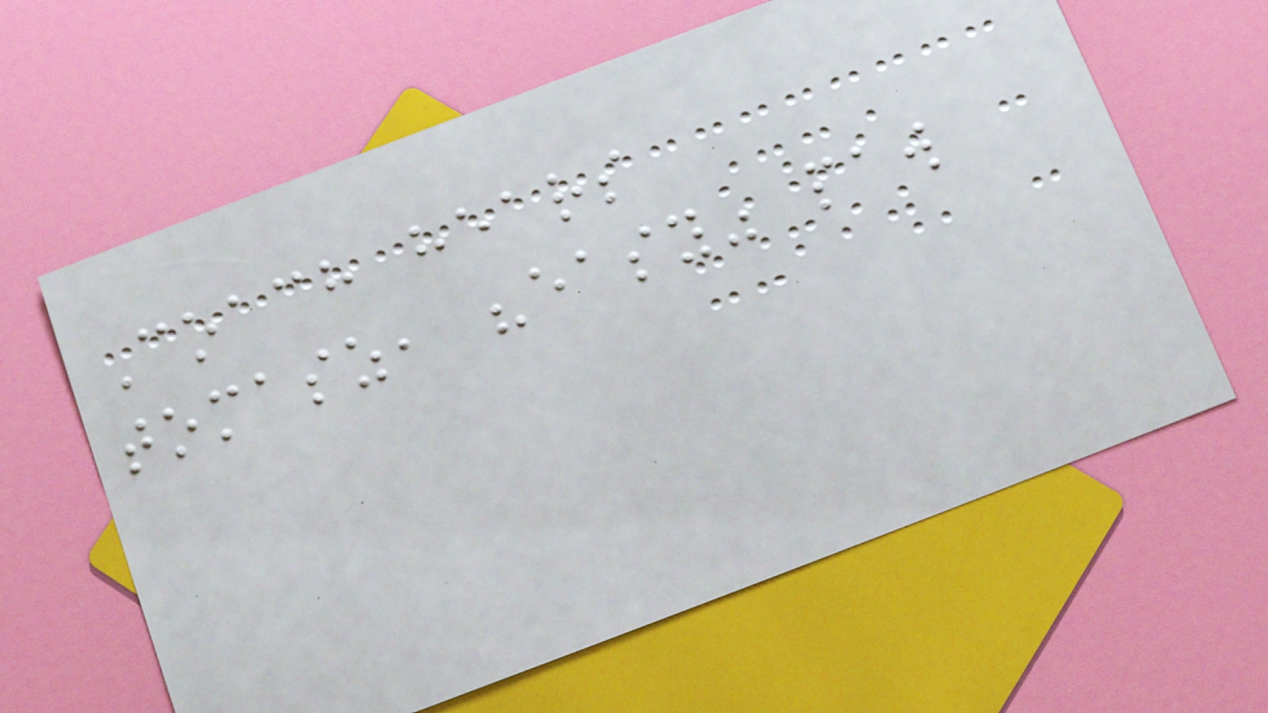Coach hears
tomasz, "easy" paw
